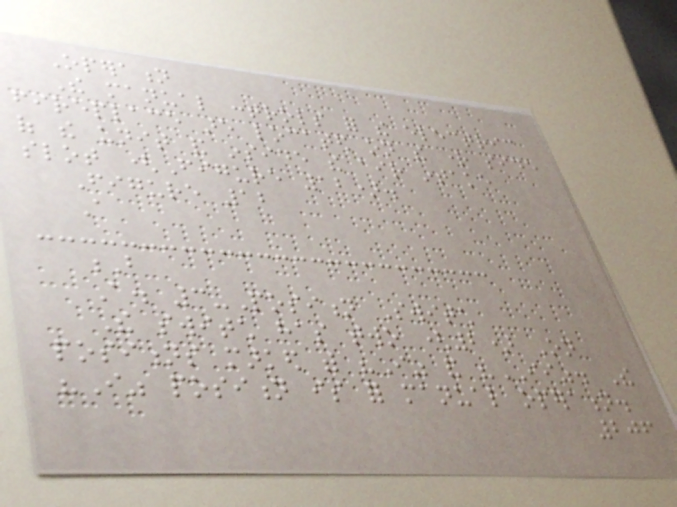Operation
The manual controls for the electric
fireplace are located on the right side
of the unit and inside the air intake
slot (Figure 12).
Figure 12
A
B
A. 3-Position Switch
The switch has two (2) On
positions marked with "I" and "II". The
"I" position is for manual operation.
206
